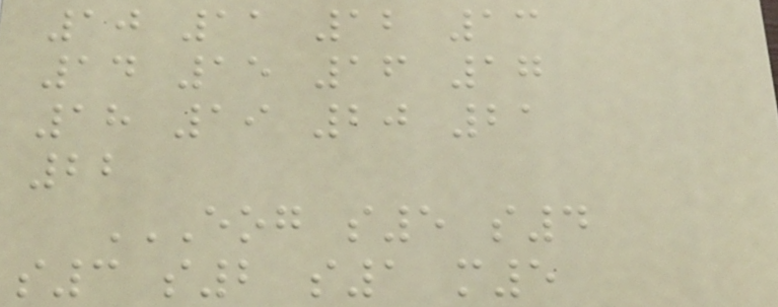10 11 12 13
14 15 16 17
18 19 20 21
22
EOG S5 S4
S3 S2 S1 M5
